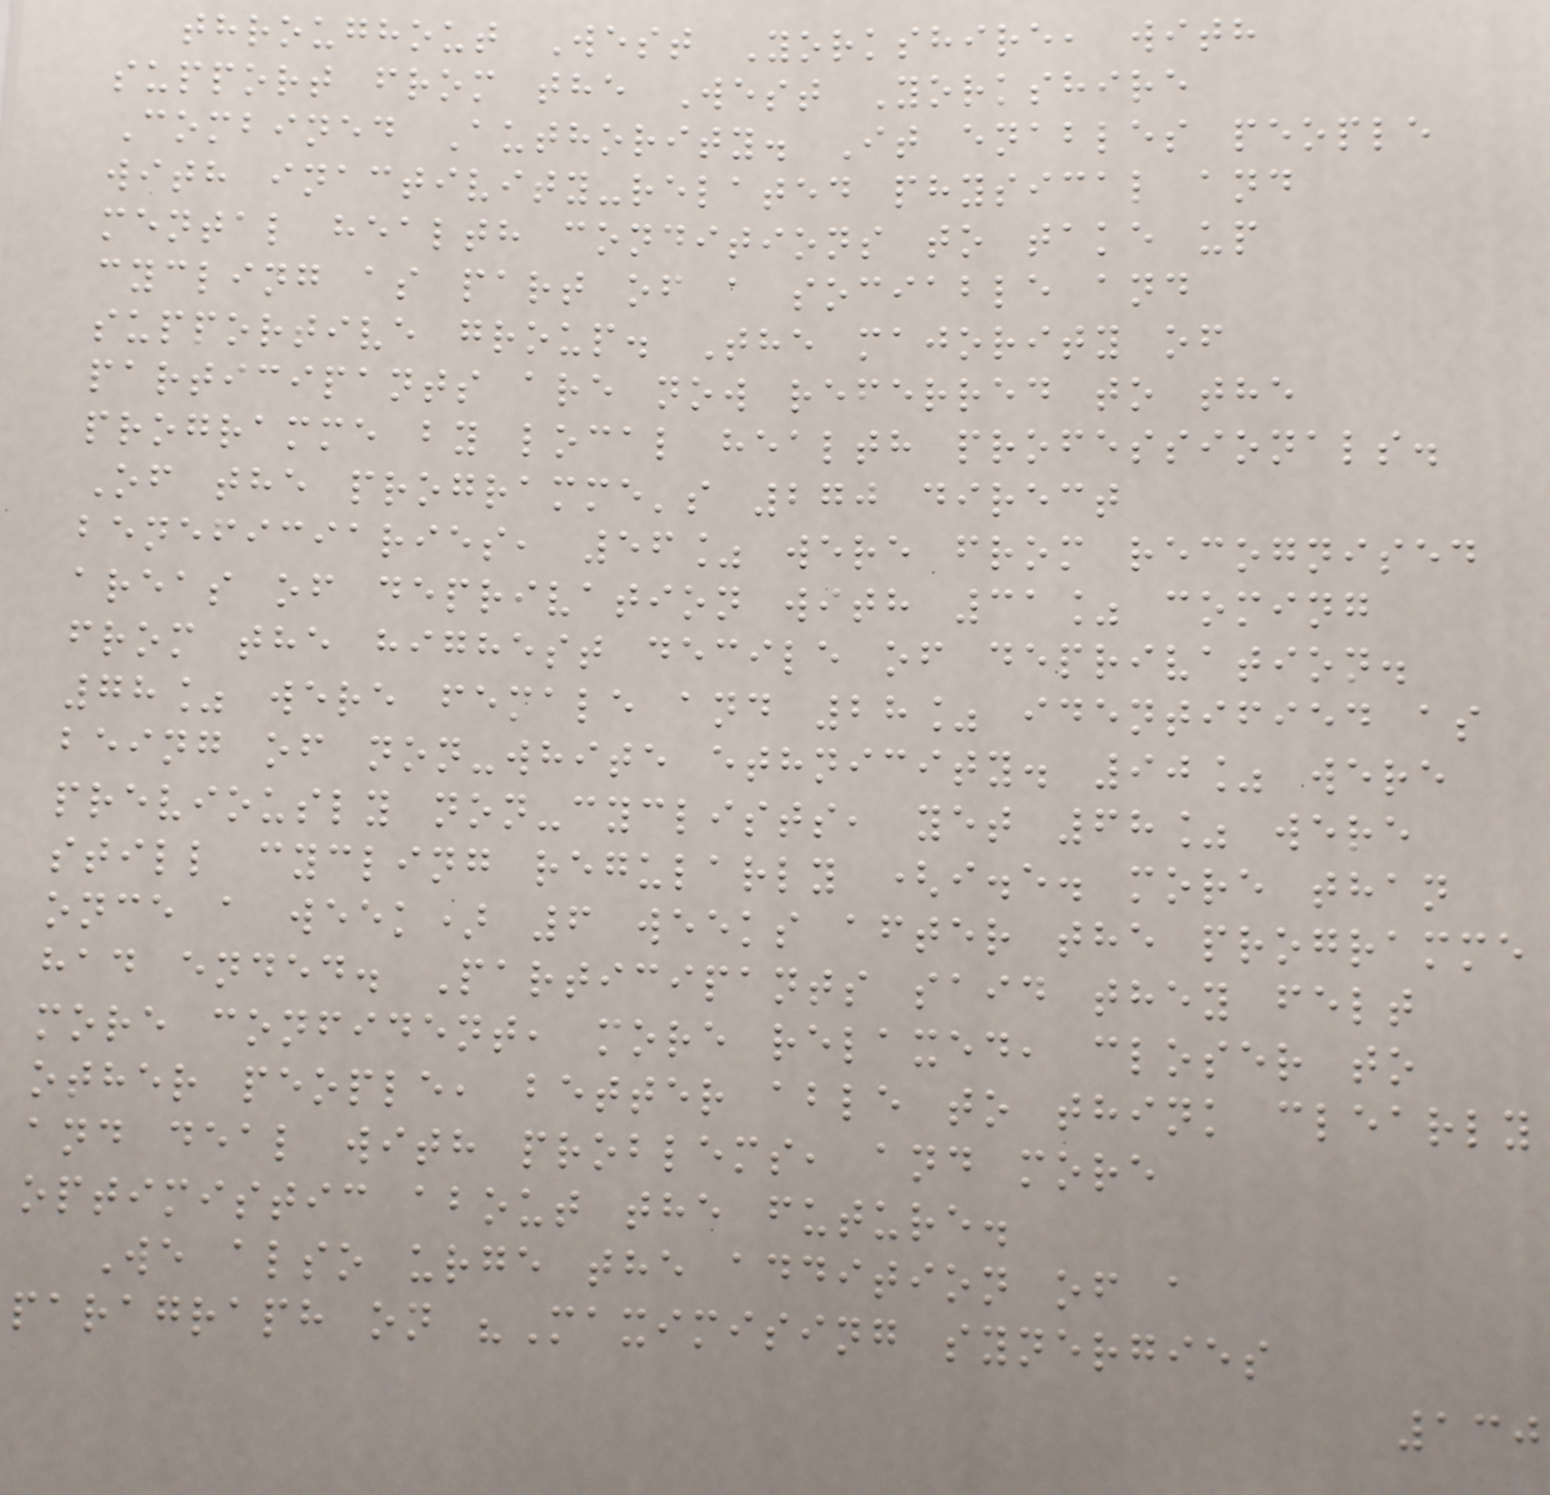throughout West Yorkshire, with
support from the West Yorkshire
Combined Authority. It enables people
with inactivity-related physical and
mental health conditions to take up
cycling as part of a sociable and
supportive group. The majority of
participants are now referred to the
programme by local health professionals.
Of the programme's 270 direct
beneficiaries, 56% were from recognised
areas of deprivation with 31% coming
from the highest decile of deprivation.
78% were female and 28% identified as
being of non-white ethnicity. 90% were
previously non-cyclists, yet 68% were
still cycling regularly (i.e. more than
once a week) 6 weeks after the programme
had ended. Participants said they felt
more confident, more relaxed, closer to
other people, better able to think clearly
and deal with problems, and more
optimistic about the future.
We also urge the addition of a
paragraph on "Maximising synergies
130
